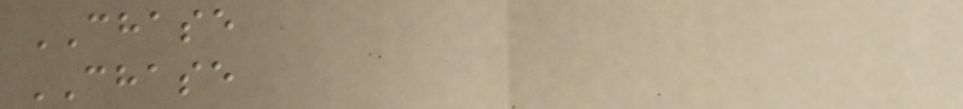CHASE
CHASE
